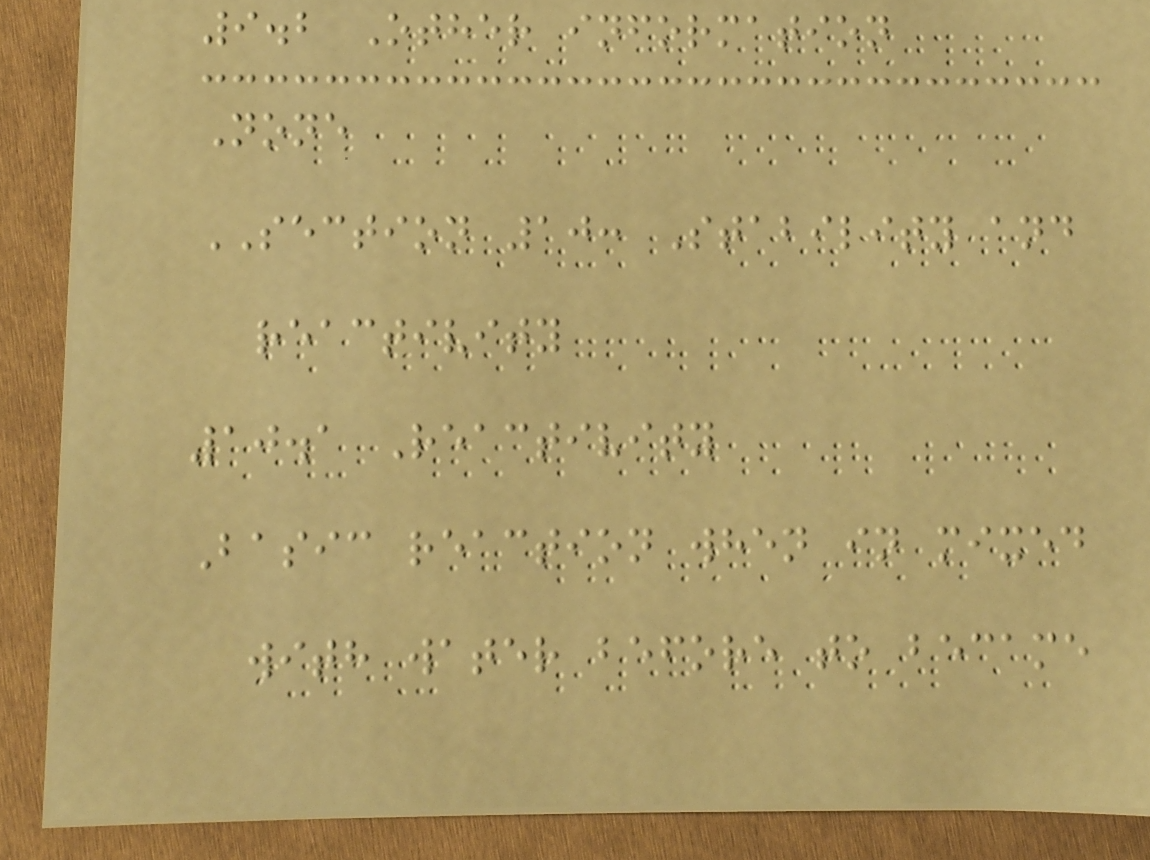9.2 Other information
None
SECTION 10: Stability and
reactivity
10.1 Reactivity
Basic reaction when in mixed
with water before to became
